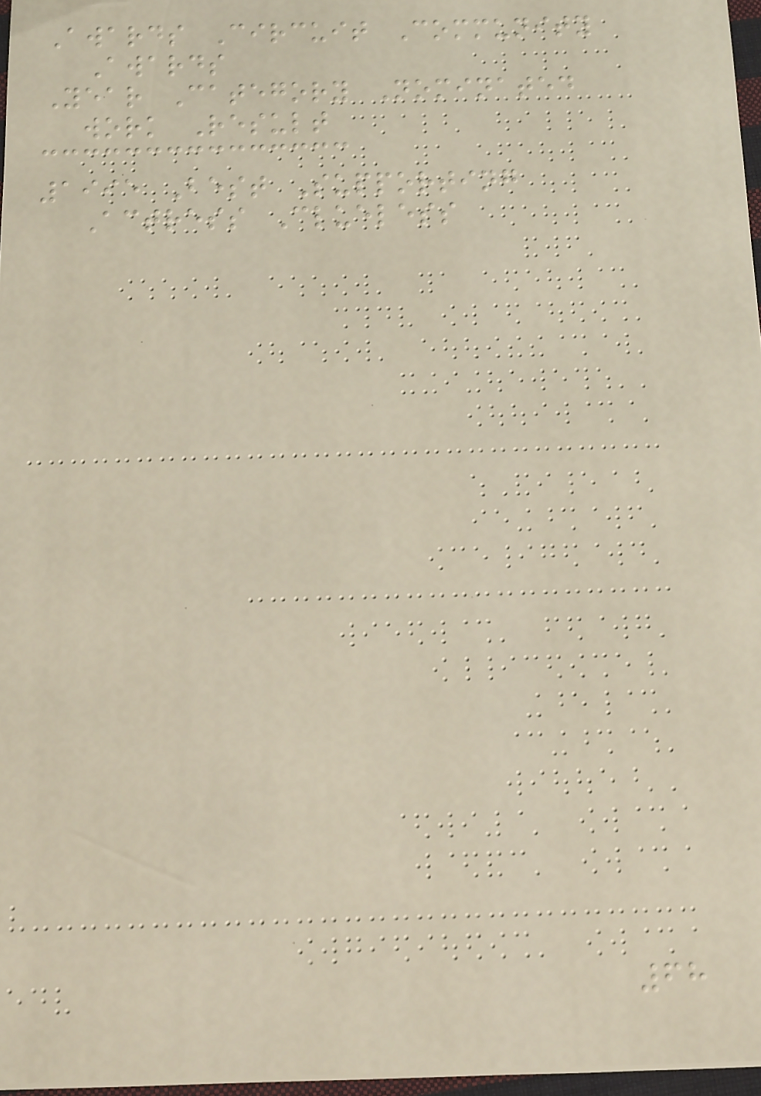Awards Circuit Community
Awards
Year Category Nominated
work Result
1995 Best Supporting
Actress Clueless
68
